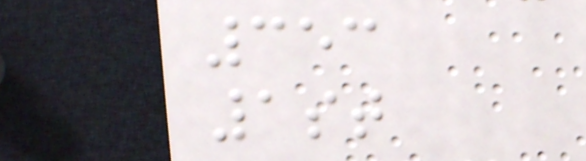353
1st
